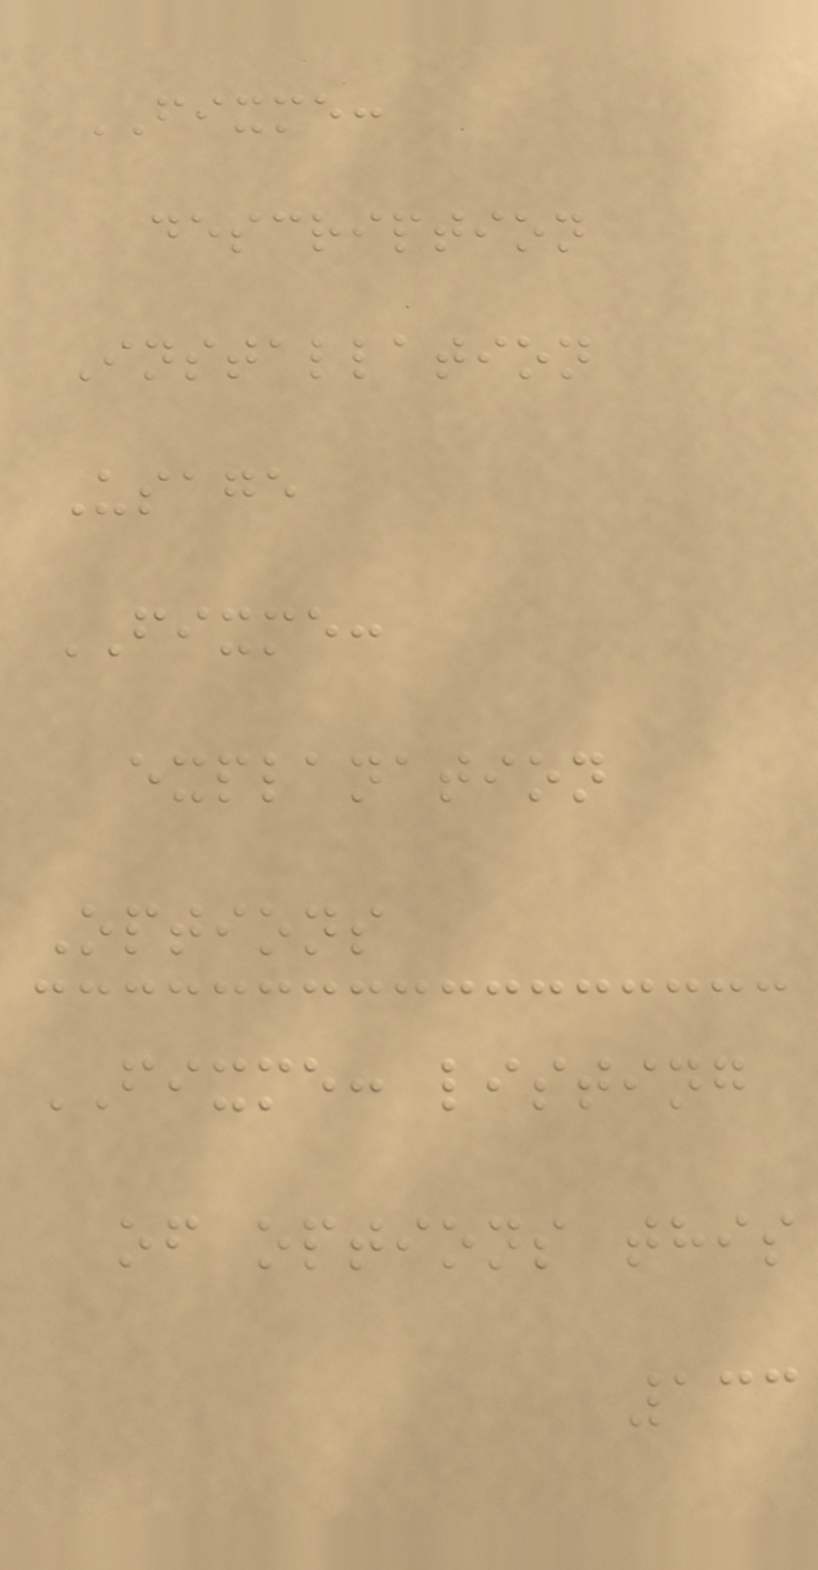FIXME:
description
Installation
Usage
FIXME:
explanation
Options
FIXME: listing
of options this
133
